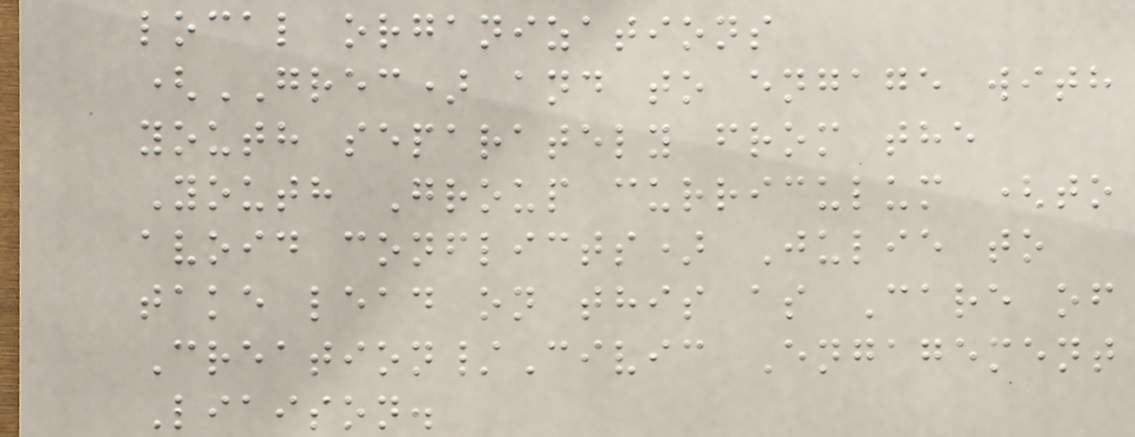local organizations
(GREC) and to engage with
youth separately from the
Youth Group curriculum (to
avoid conflicts) Julie to
take lead on this as Care of
Creation/Civic Engagement
Liaison.
